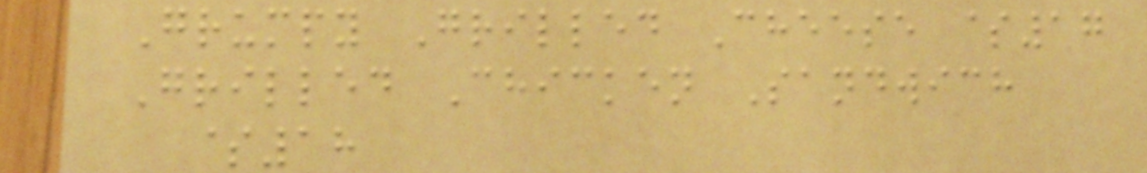Grumpy Grilled Cheese $17
Grilled Chicken Sandwich
$18
